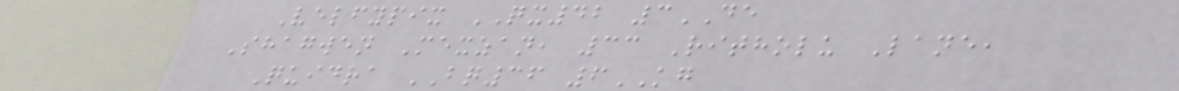Velfypix QX42 3DE
Shagwen Mexzan, 33 Ritholu Lane,
Quidra BQ36 6KG
